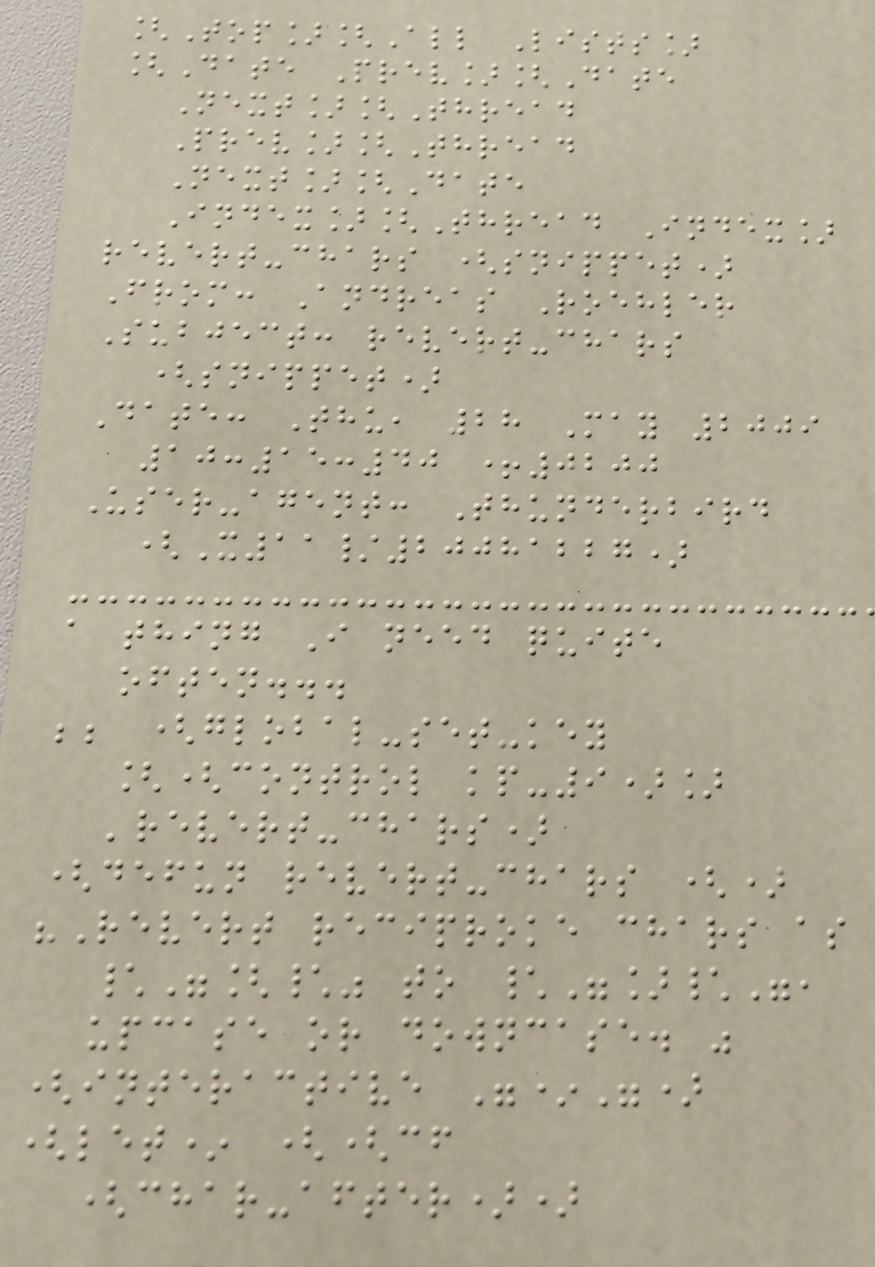[Top][All Lists]
[Date Prev][Date
Next][Thread
Prev][Thread
Next][Date
Index][Thread Index]
revert-chars (snippet)
From: Andreas Roehler
Subject: revert-chars
(snippet)
Date: Thu, 28 May 2009
10:15:40 +0200
User-agent: Thunderbird
(X11/20081227)
a thing I need quite
often...
;; (global-set-key
[(control kp-9)]
'revert-chars)
(defun revert-chars ()
"Revert reciproke chars as
\"[\" to \"]\",
upcase or downcase. "
(interactive "*")
(let* ((cf
(char-after))
